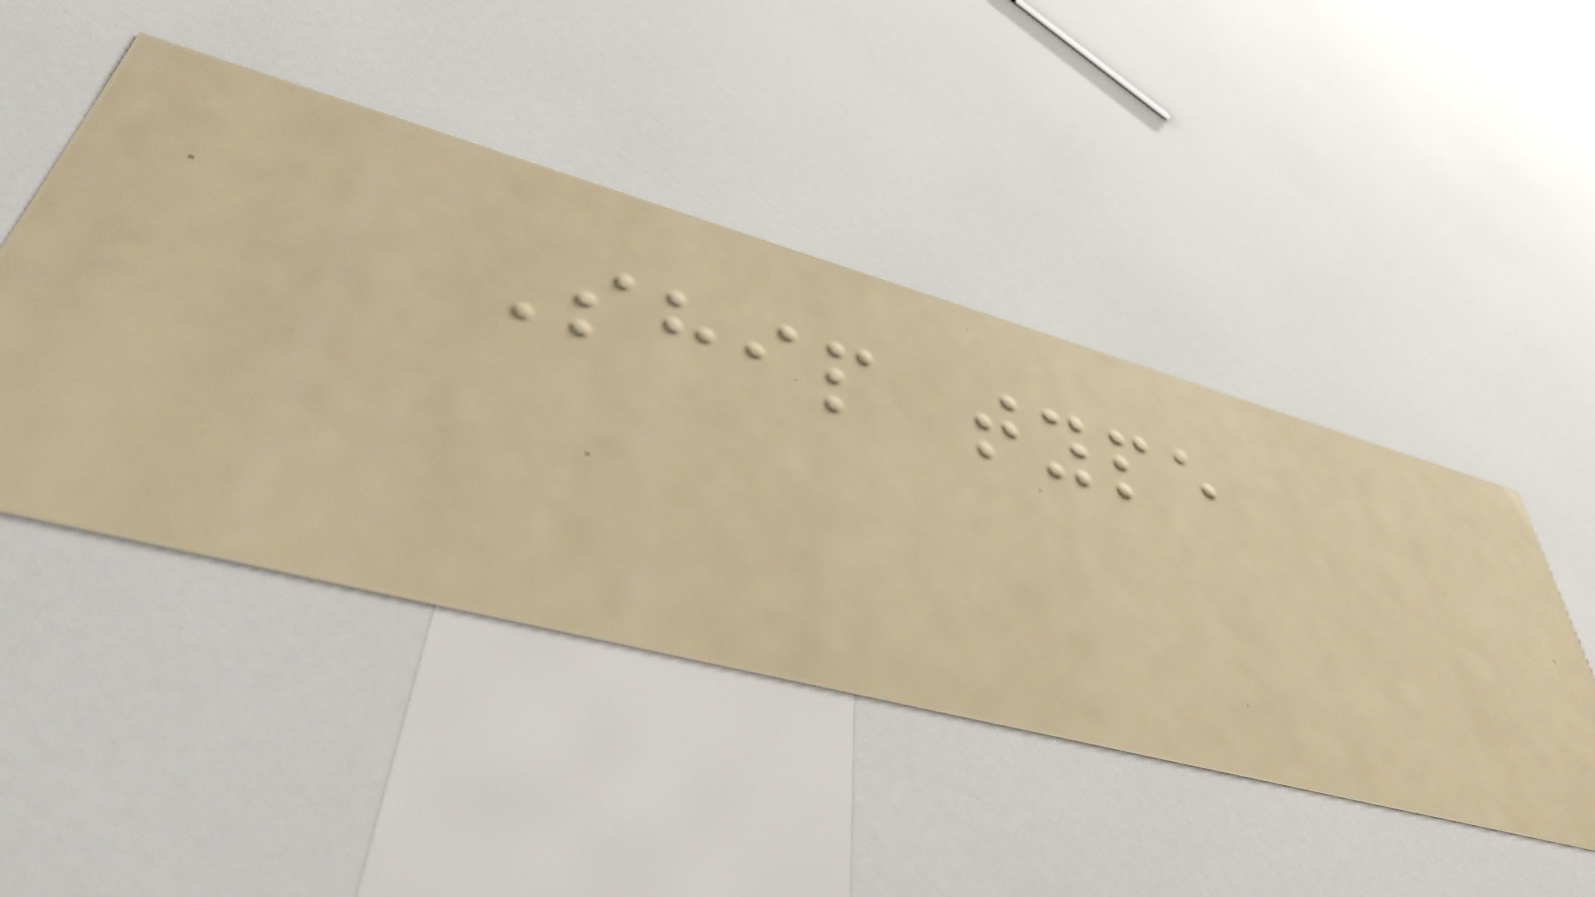Ship type
